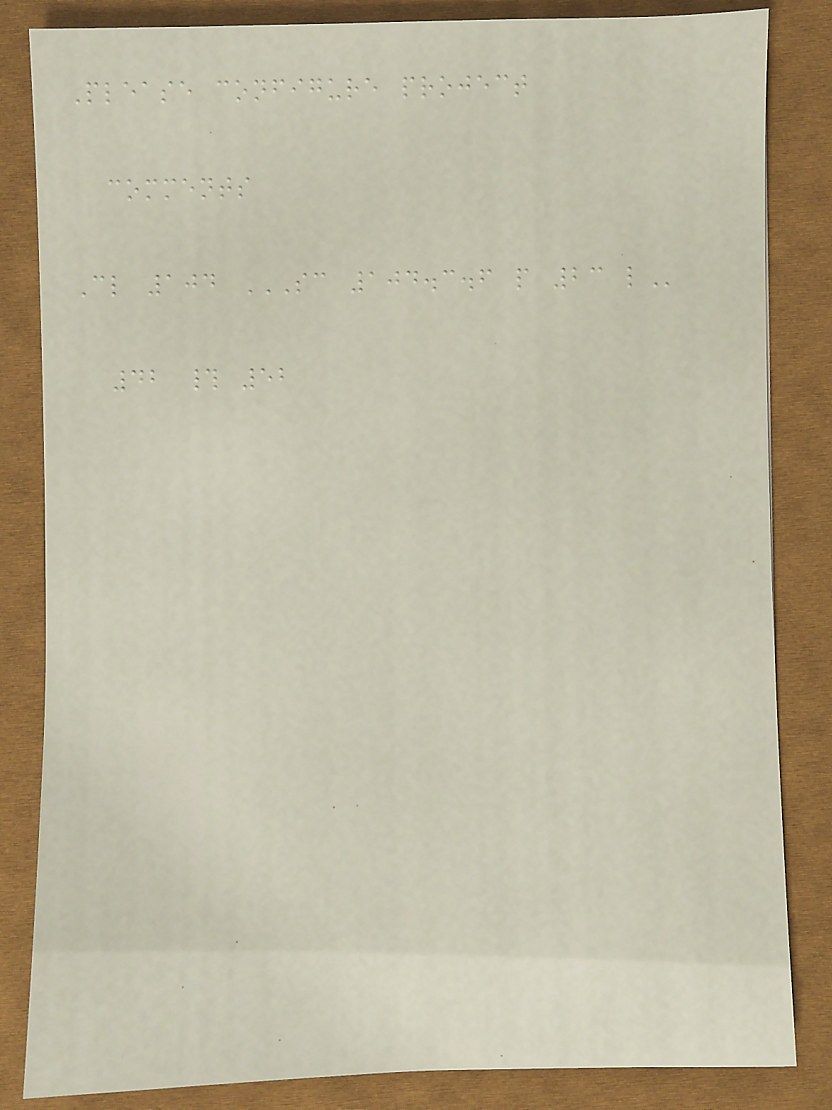Please configure project
comments
Cl 104 SC 104.3.6 P 23 L
42 # 52
